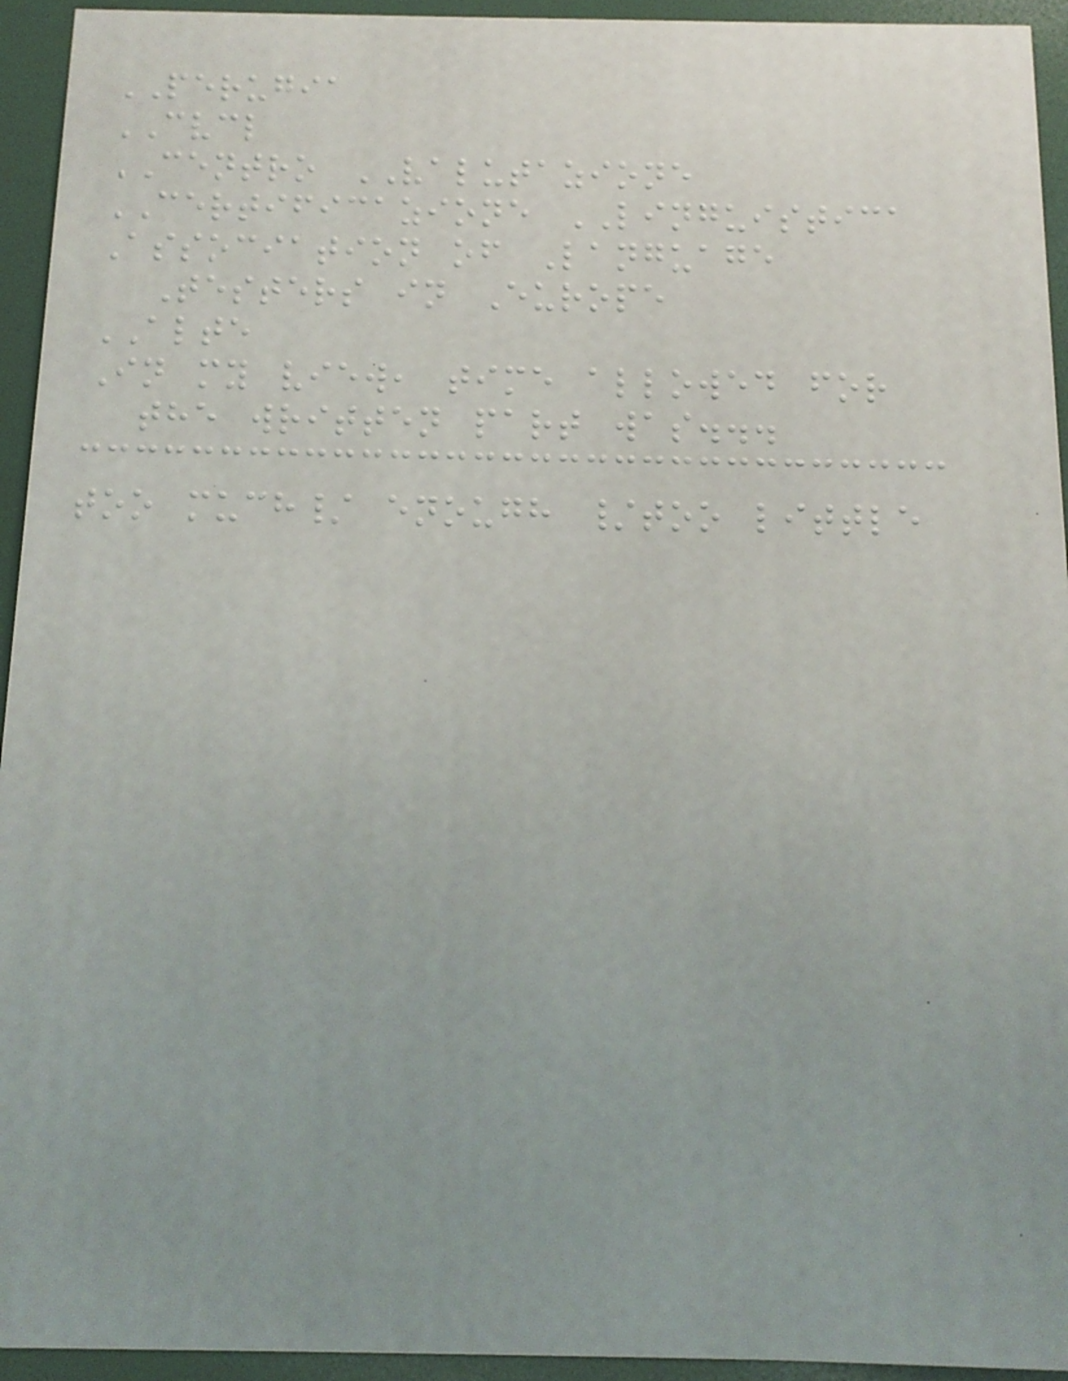PERUGIA
CVCL
CENTRO VALUTAZIONE
CERTIFICAZIONE LINGUISTICA
Association of Language
Testers in Europe
ALTE
In my view, time allowed for
the written part was...
too much/ enough /too little
